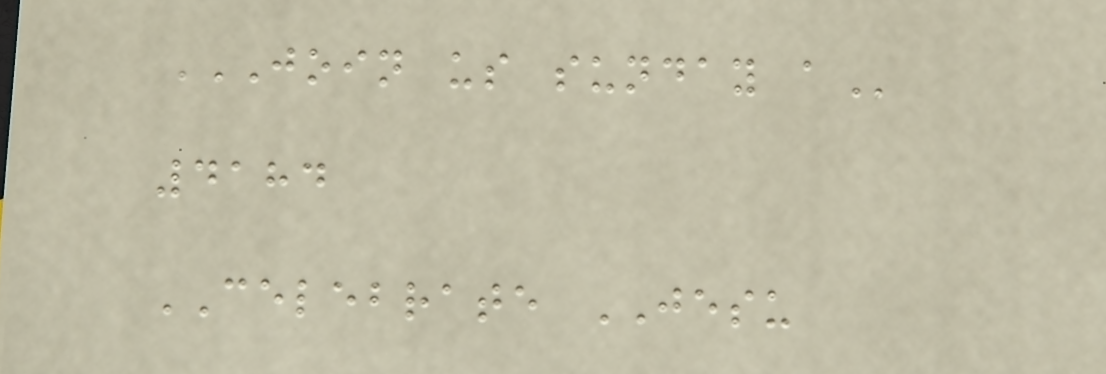JOIN US SUNDAY A
4184
CELEBRATE JESU
